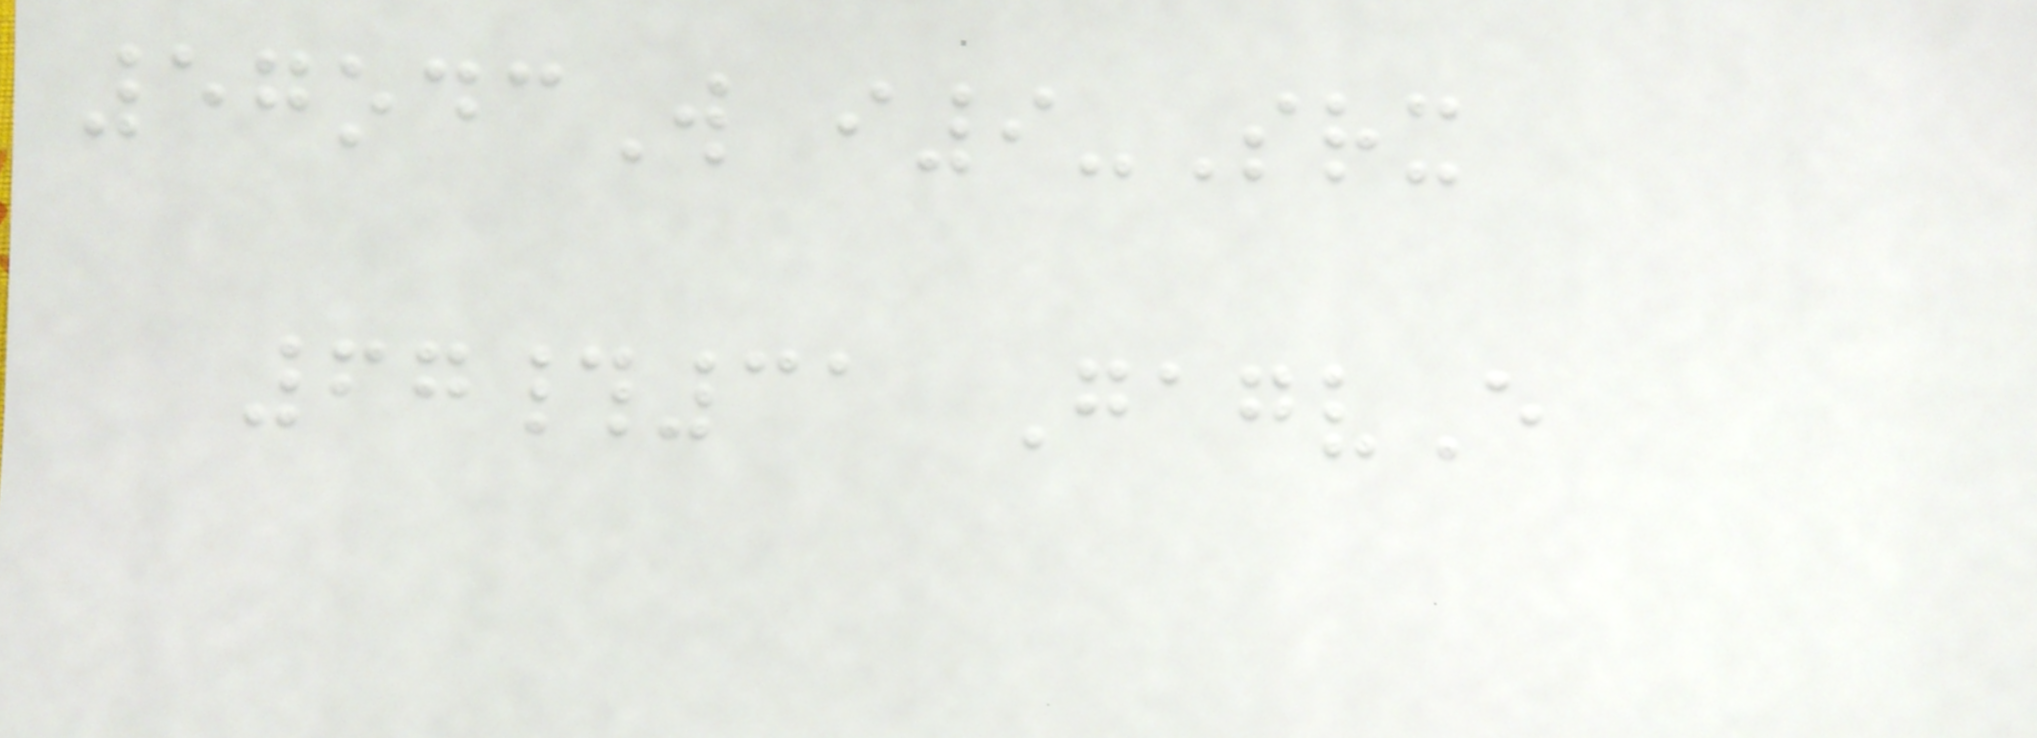57odcW i9-Srx
67#31 GagvE
